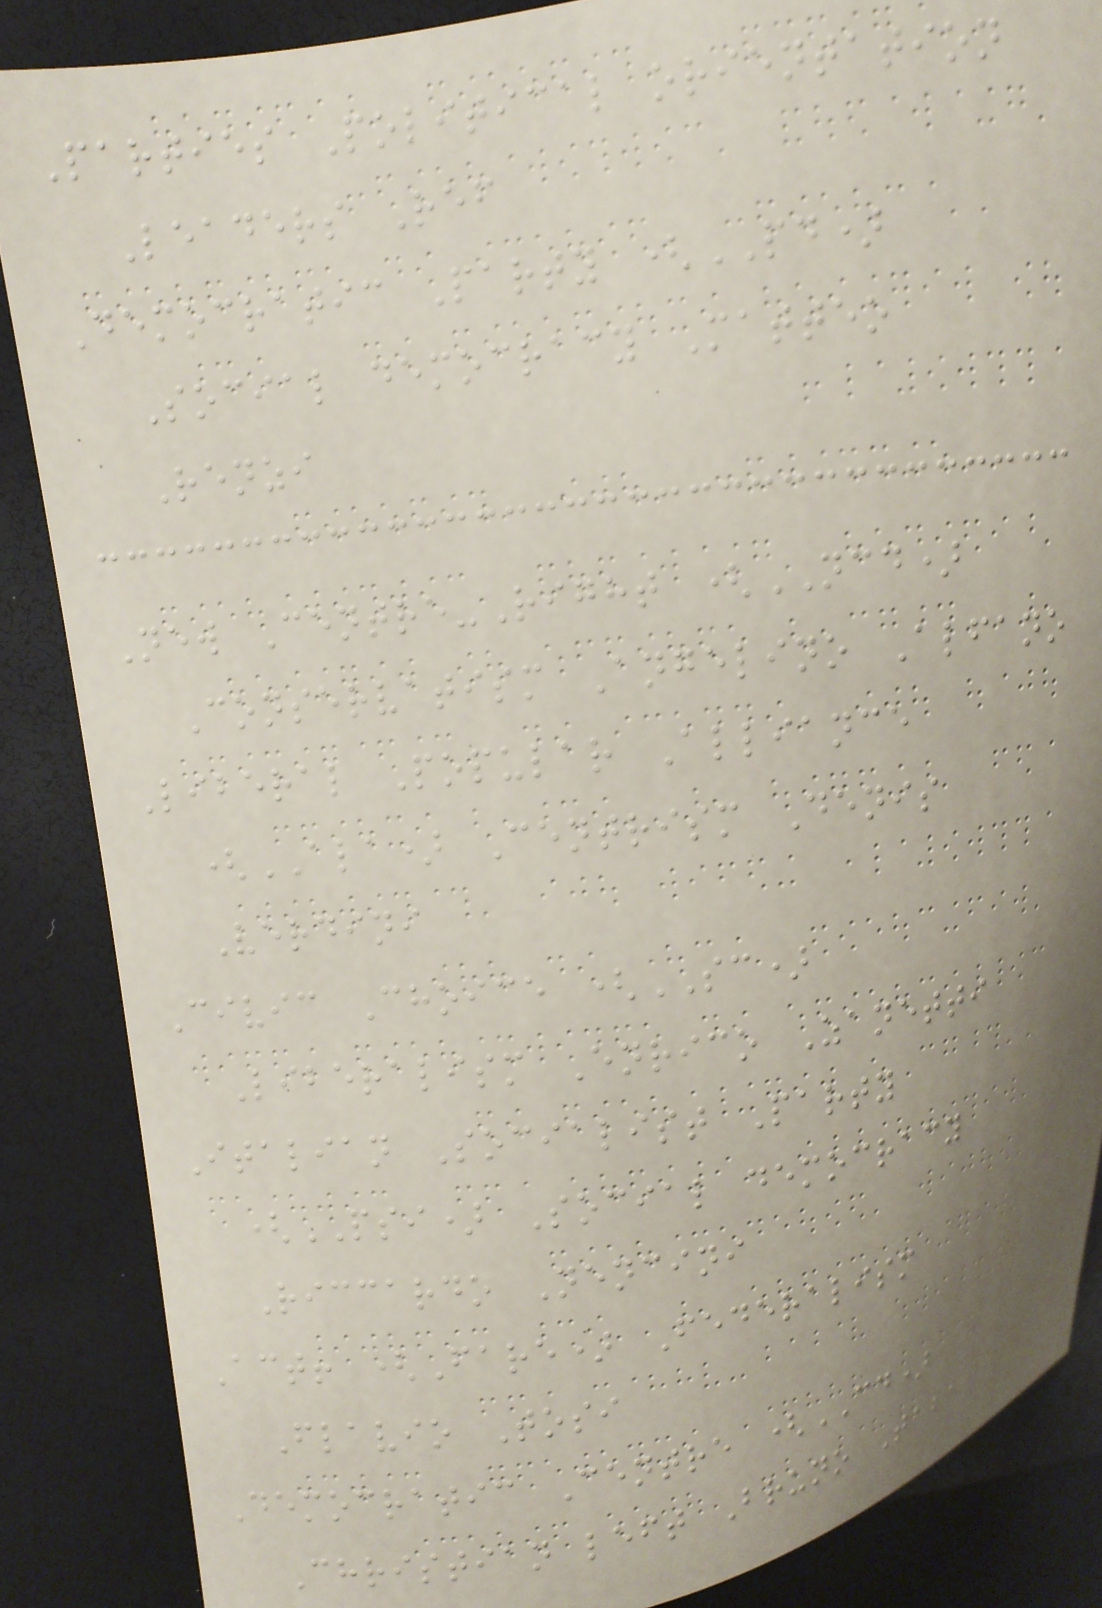Parties Political orientation
Leaders Ref
Democratic Party (PD)
Social democracy Matteo
Renzi
New Centre-Right (NCD)
Conservatism Angelino Alfano
Liberal Popular Alliance
(ALA) Centrism Denis
Verdini
Civic Choice (SC)
Liberalism Enrico Zanetti
Italian Socialist Party
(PSI) Social democracy
Riccardo Nencini
Act! (Fare) Federalism
Flavio Tosi
Democratic Centre (CD)
Christian left Bruno Tabacci
